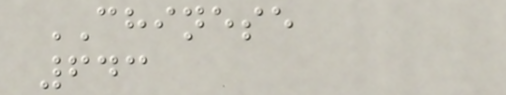CHINESE
643
